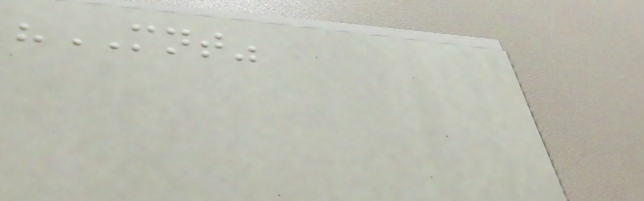"MNT"
